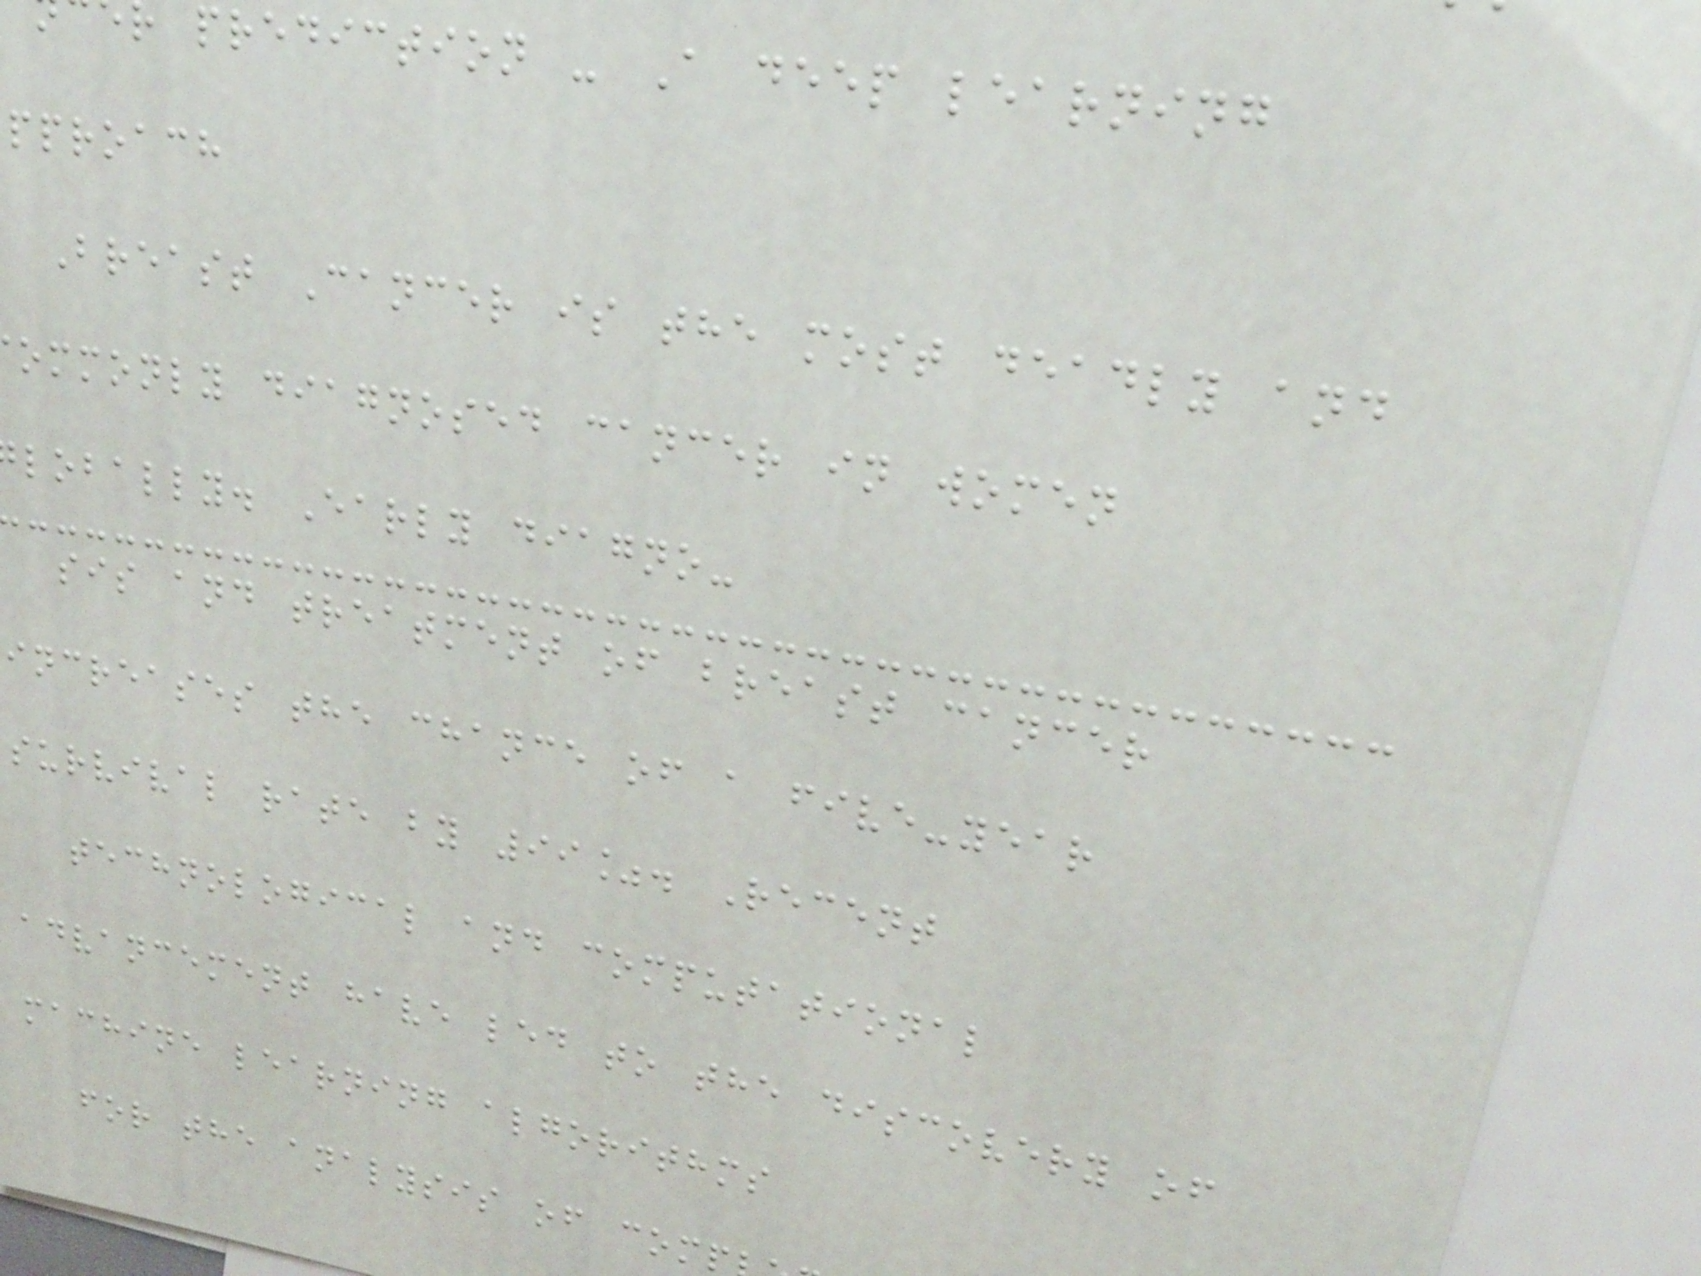r prediction - A deep learning
pproach
Breast Cancer is the most deadly and
ommonly diagnosed cancer in women
lobally. Early diagno-
sis and treatment of breast cancer
increases the chance of a five-year
survival rate by 99%. Recent
technological and computational
advancement have led to the discovery of
machine learning algorithms
for the analysis of comp
